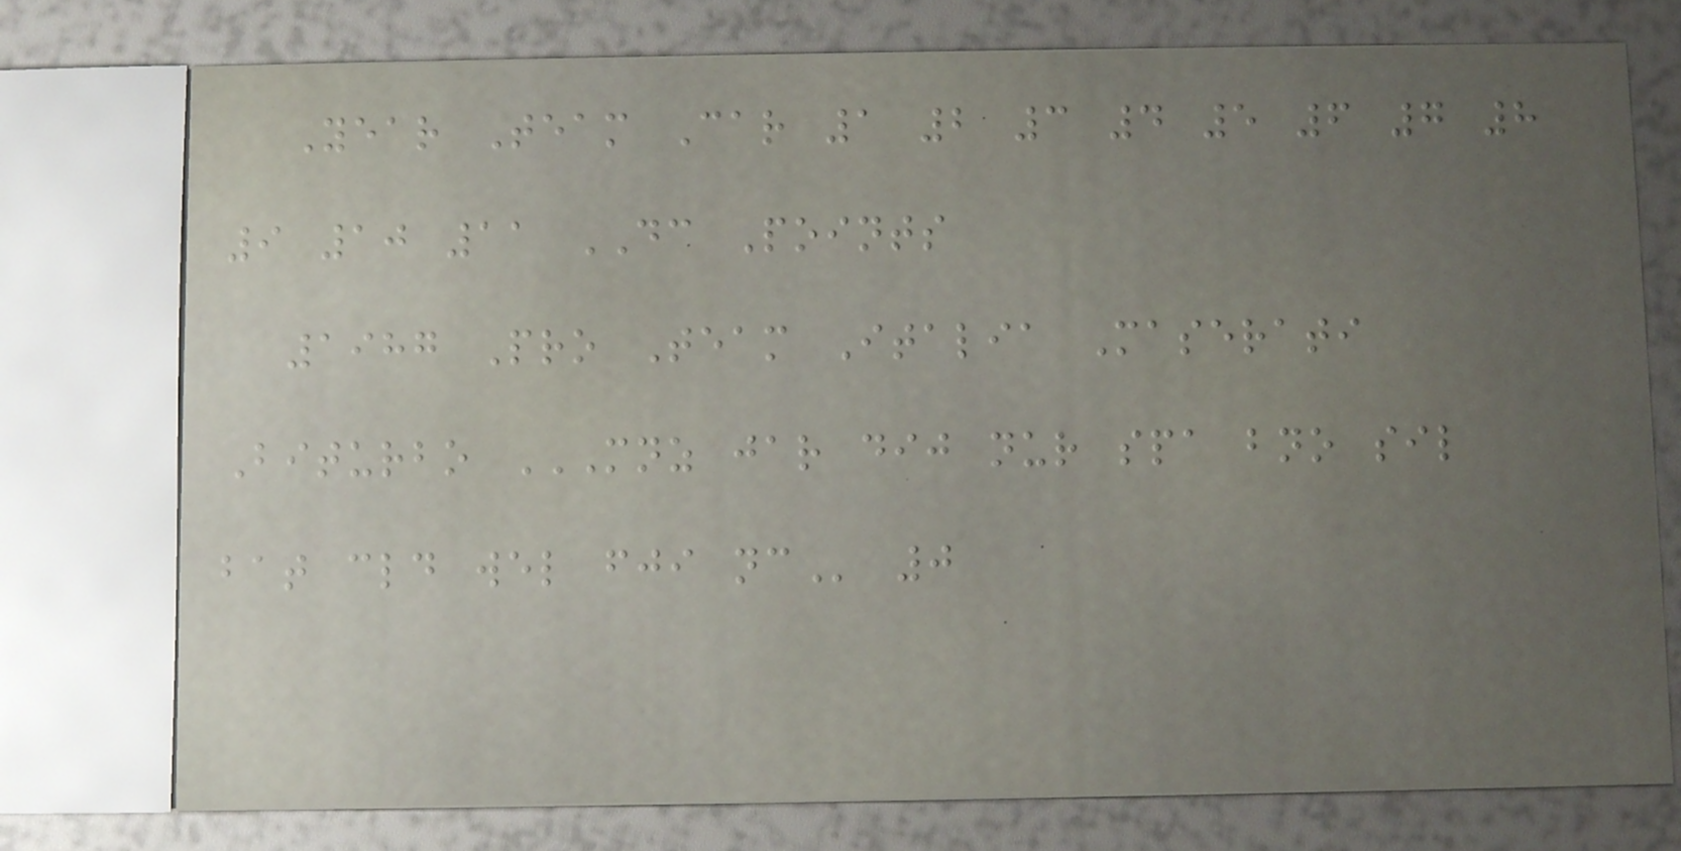Year Team Car 1 2 3 4 5 6 7 8
9 10 11 DC Points
1987 Pro Team Italia Maserati
Biturbo MNZ JAR DIJ NUR SPA BNO SIL
BAT CLD WEL FJI NC 0
